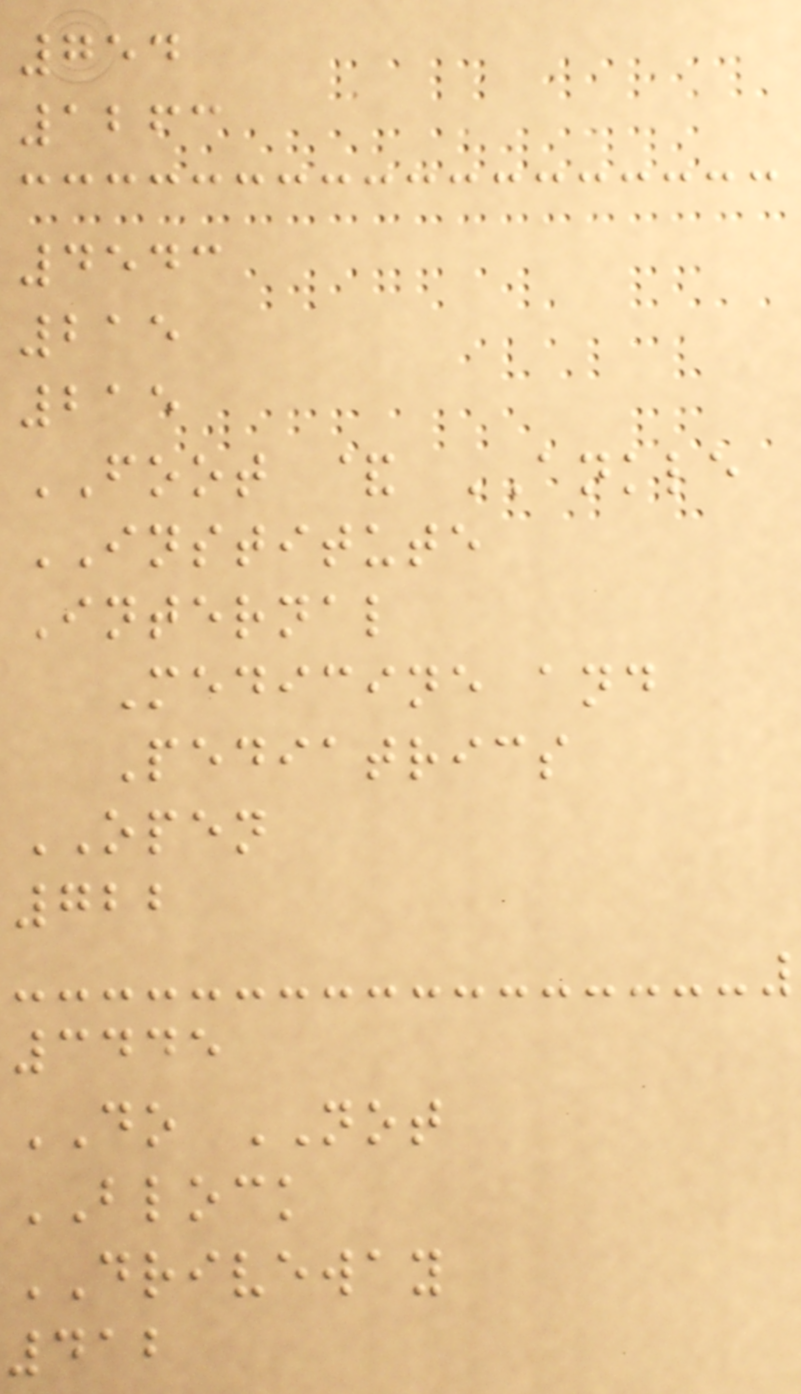754
1263
4543
215
215
FOOT & ANKLE
INSTITUTE
Internal
Medicine and
Pediatrics
OPEN
722
3445
DO NOT
BLOCK
DRIVEWAY
412
